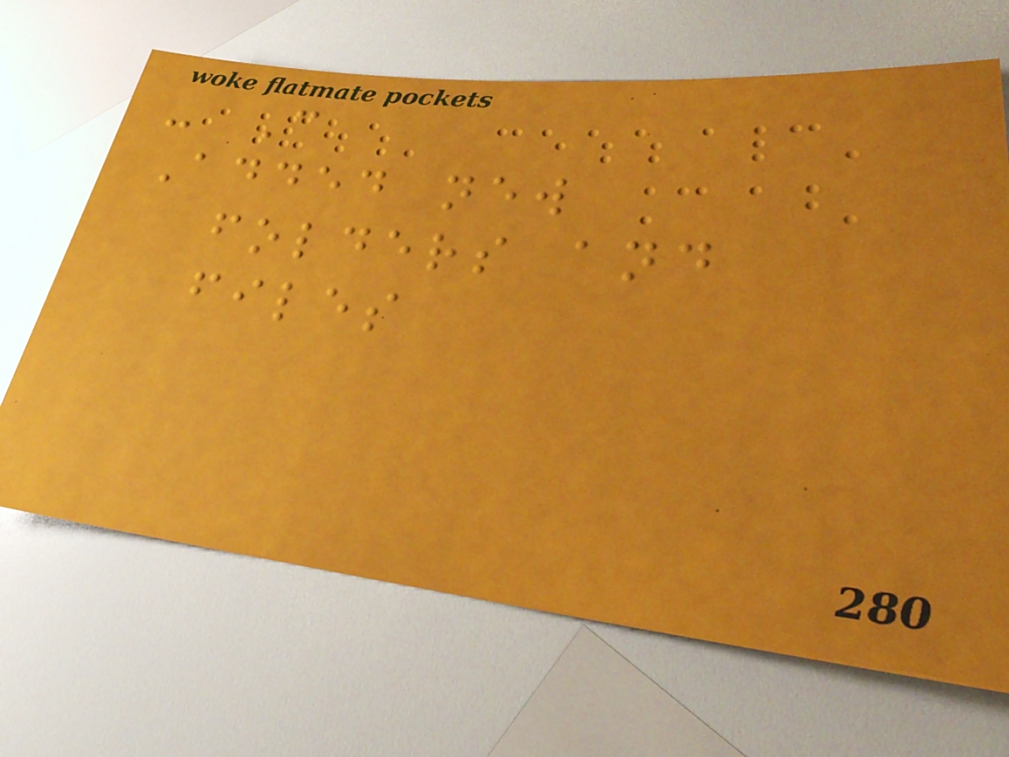- C
Added new
folders and
files
